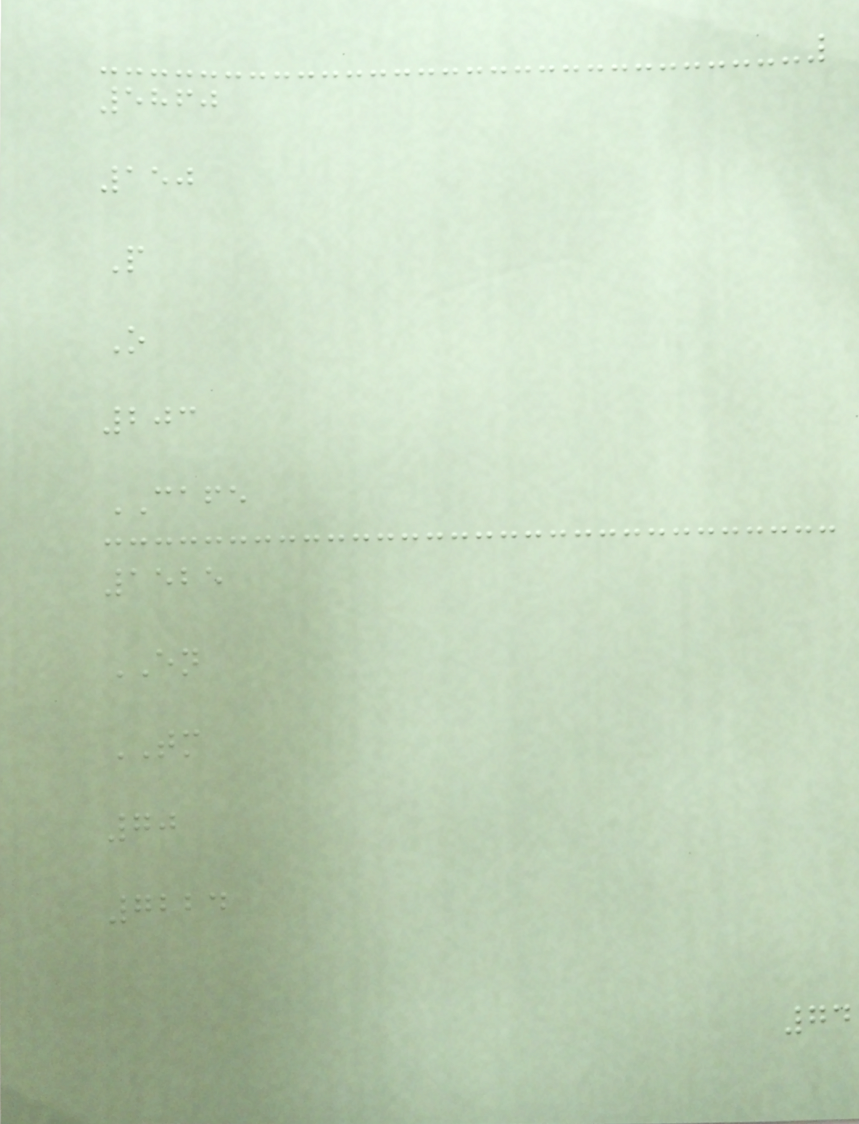5860
150
P
O
203
CAFE
1525
EN
TM
70
7224
74
